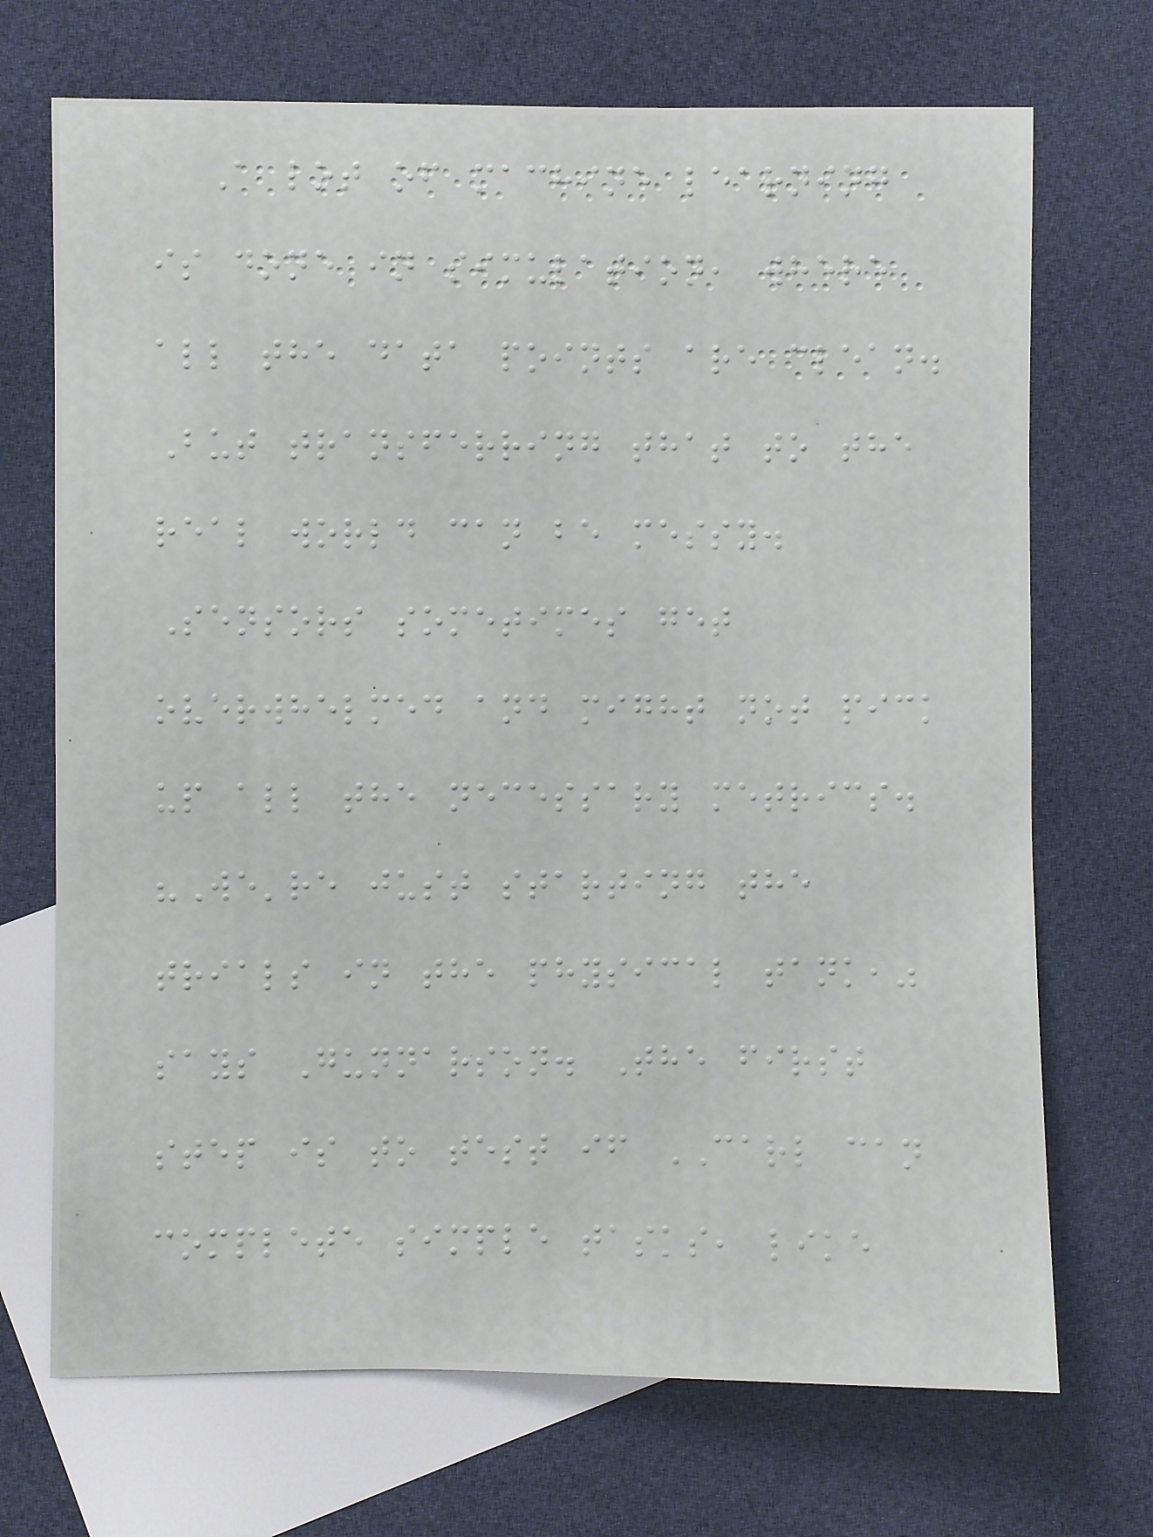A lot of machine learning
is done in simulation, where
all the data points are clean.
But transferring that to the
real world can be messy.
Sensors sometimes get
overwhelmed and might not pick
up all the necessary metrics.
"We're just starting the
trials in the physical tank,"
says Gunnarson. The first
step is to test if CARL can
complete simple tasks, like
